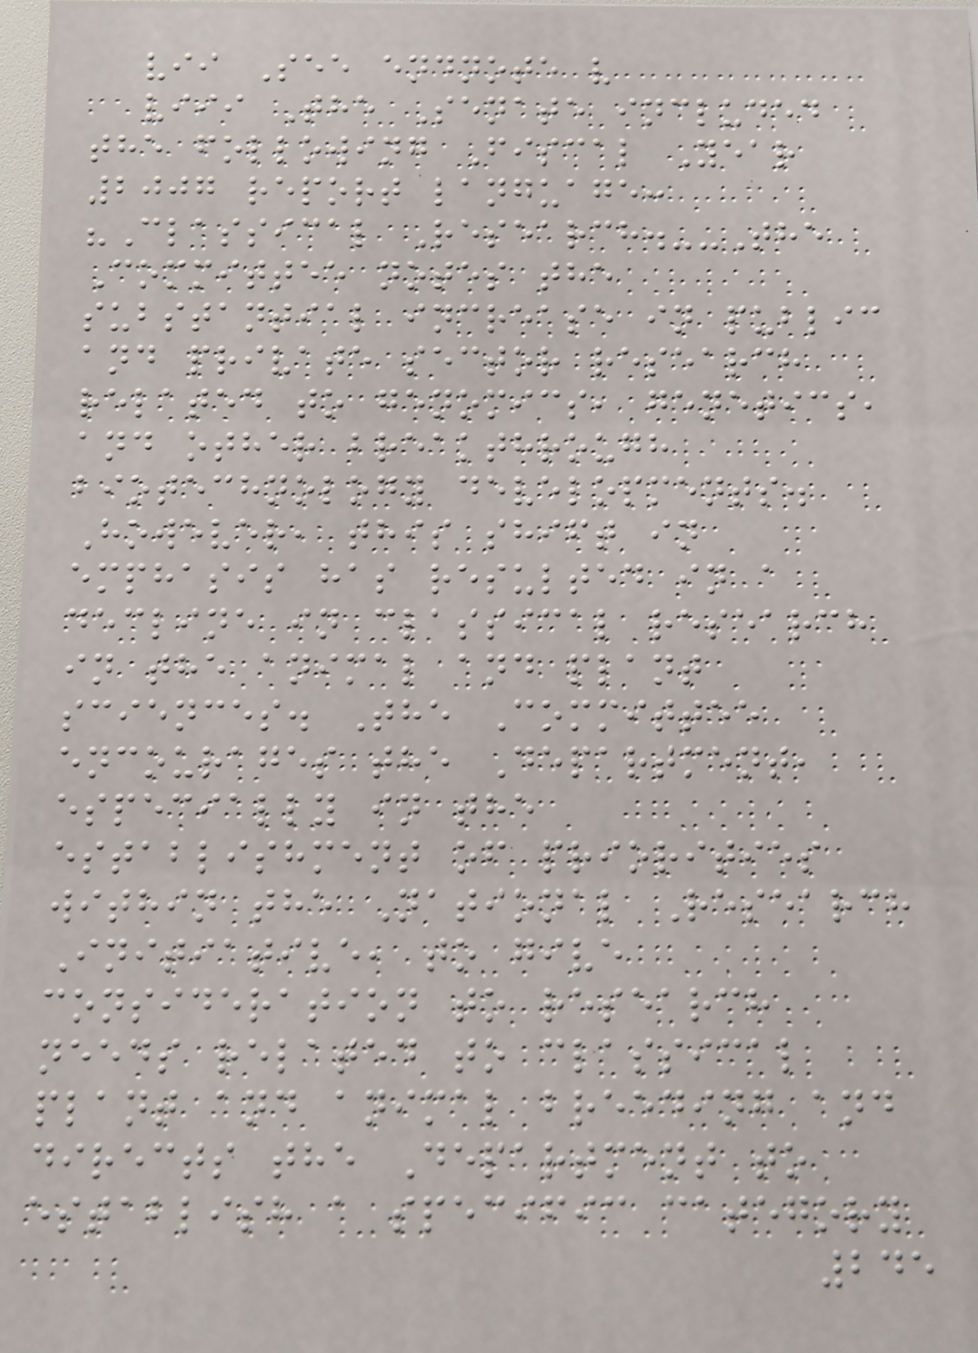vii See endnote v
viii The Senate included
the following Fiscal Year
2007 report language:
"Classical Research.--The
Committee notes the
substantial increase in public
and private sector research
related to genomics, genetics,
and other breakthrough
biotechnology developments.
However, this shift in
emphasis has resulted in a
decline in classical research
in the animal and plant
sciences. The Committee
encourages the Department,
especially in the
establishment of priorities
within the National Research
Initiative, to give
consideration to research
needs related to classical
plant and animal breeding and
directs the Department to
establish a specific category
245
